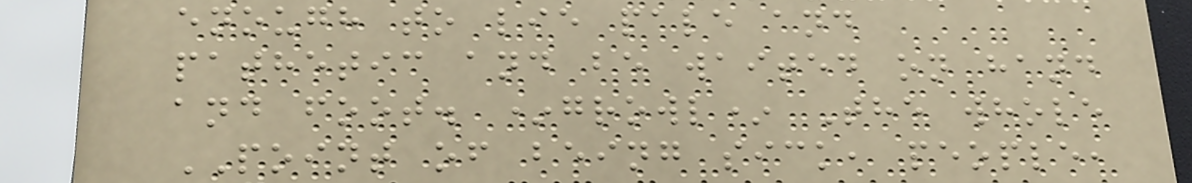enough to lie pale and
pathetic and be waited on hand
and foot. *growl* The whole
POINT of being sick, people,
